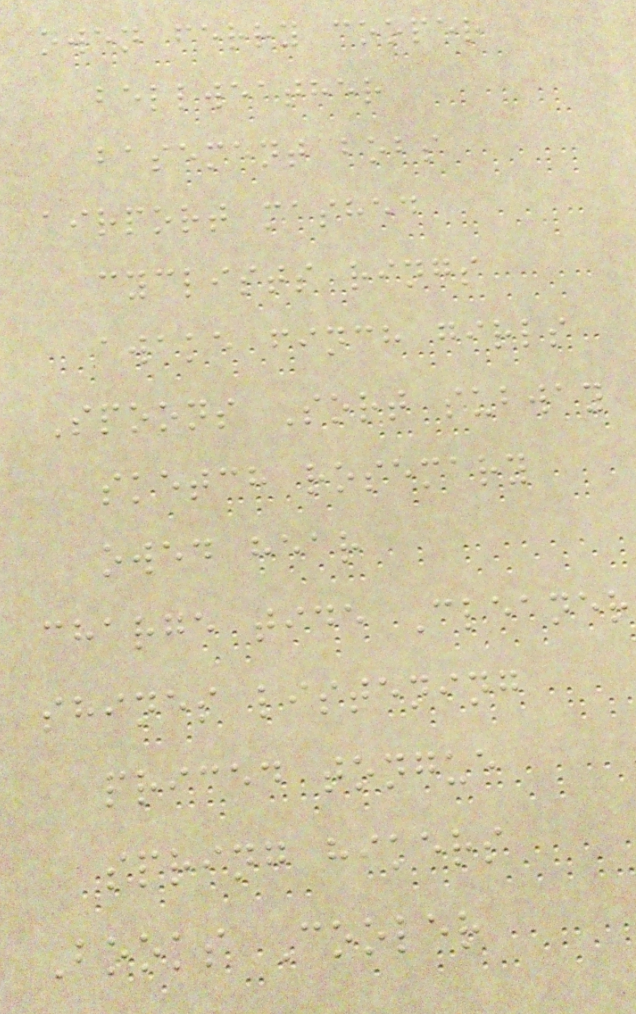owen ferry cooper
bellweather
basement bobs
airport mashed
cyclists rings
awake finch girls
Spoons Sort subway
sketch rosemary
owed hear
charge tide Cleaner
shines listening
priced tongue
spring hikers
Books Cooler
